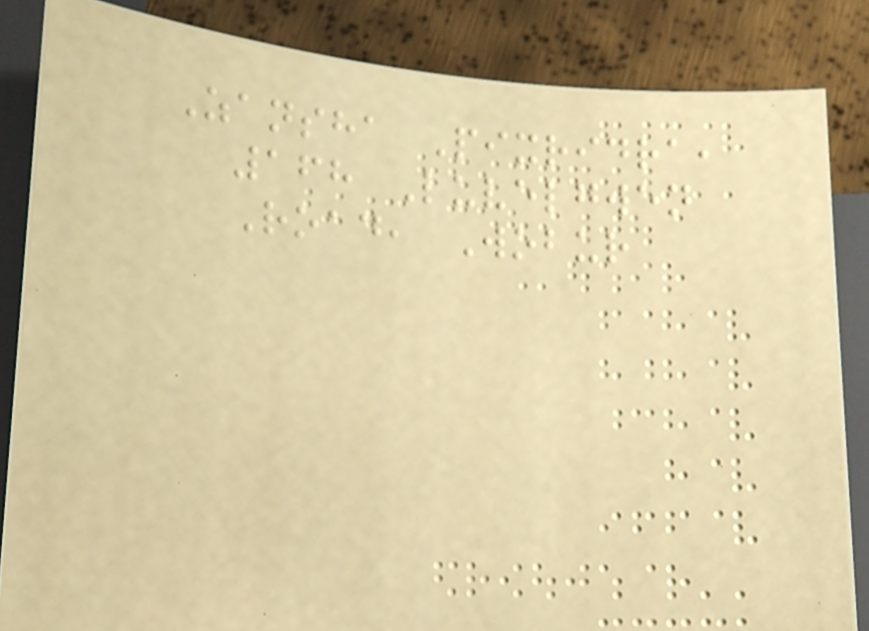Zansha Pixridra,
168 Luvelgwen
Road, Wobur
